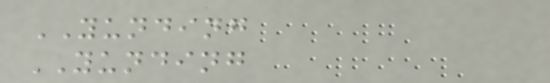YUNDING
YUNDING
